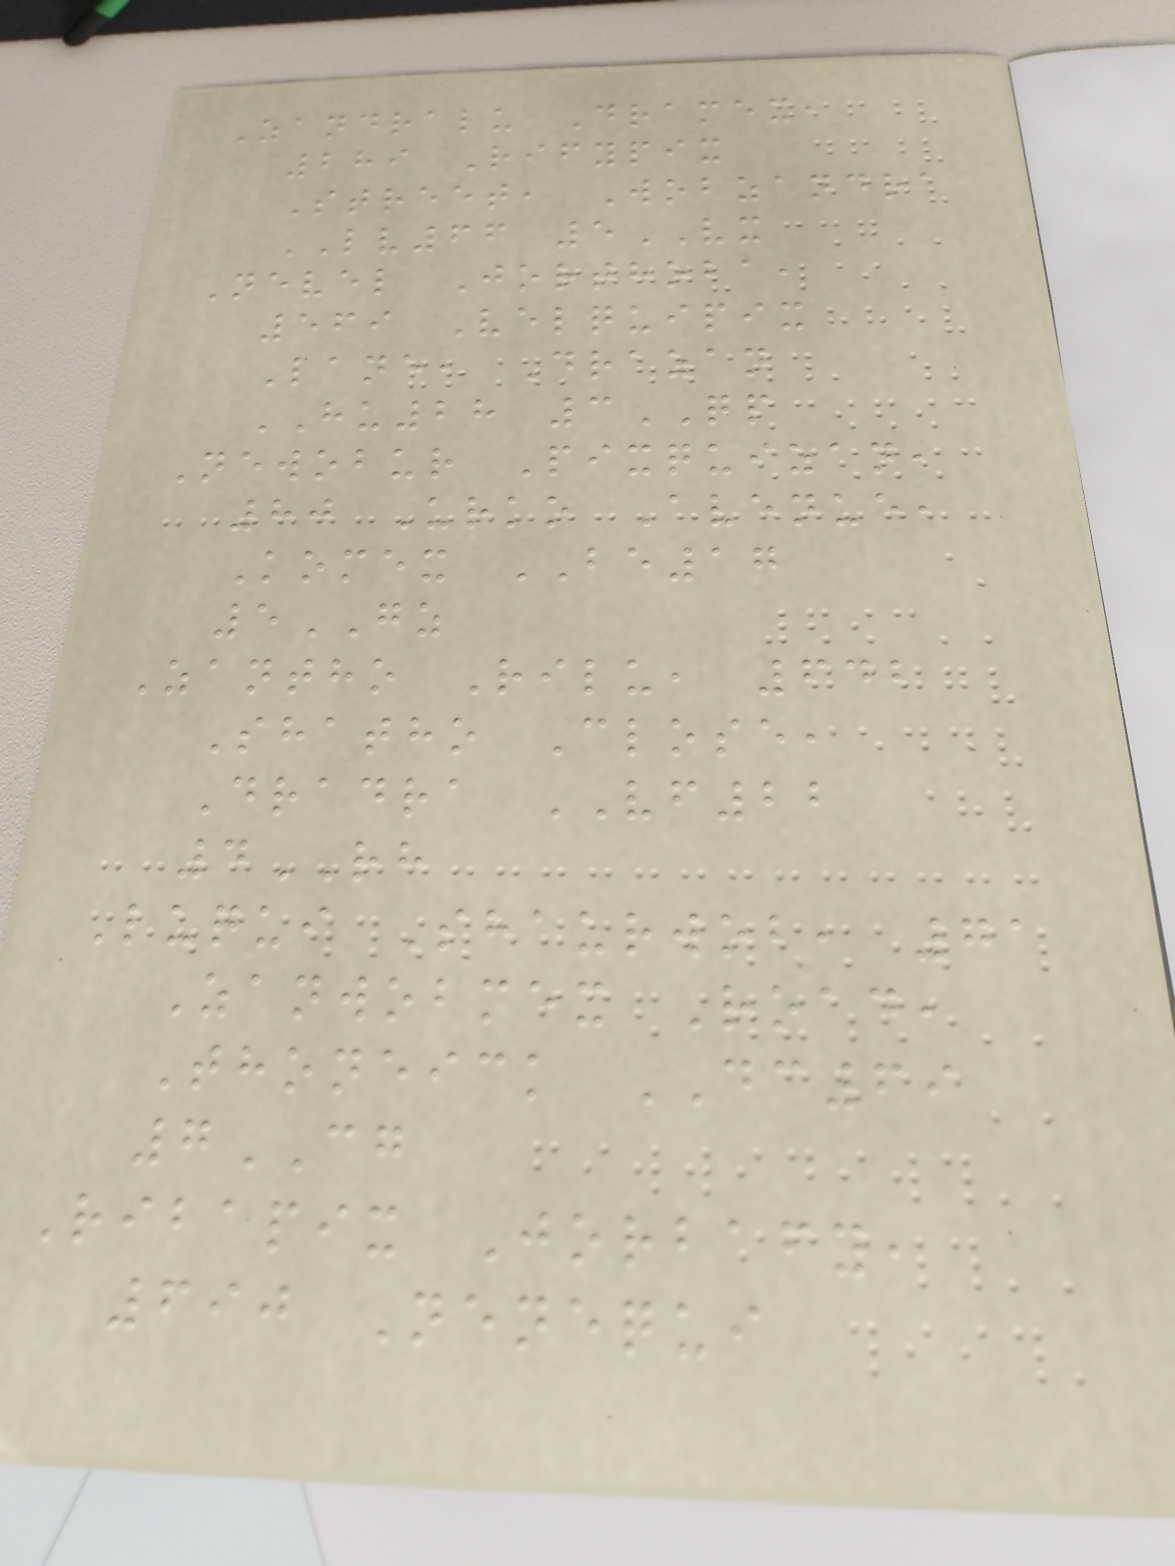Zandralu Dramex,
289 Rifypix
Street, Wobzandra
LV66 5VX
Nevel Jorthoba,
569 Velquipix
Lane, Drazan
HU28 3QP
Newobur Pixquizan,
80 Urko Avenue,
Komex BE17
5GZ
Zantho Rilu, 642
Shatho Close,
Dradra VF22
4RH
Luqui Shaurwob, 71
Zanwobmex Road,
Thoneick DC69
7CG
Ribapix Jorbafy,
690 Nenequi
